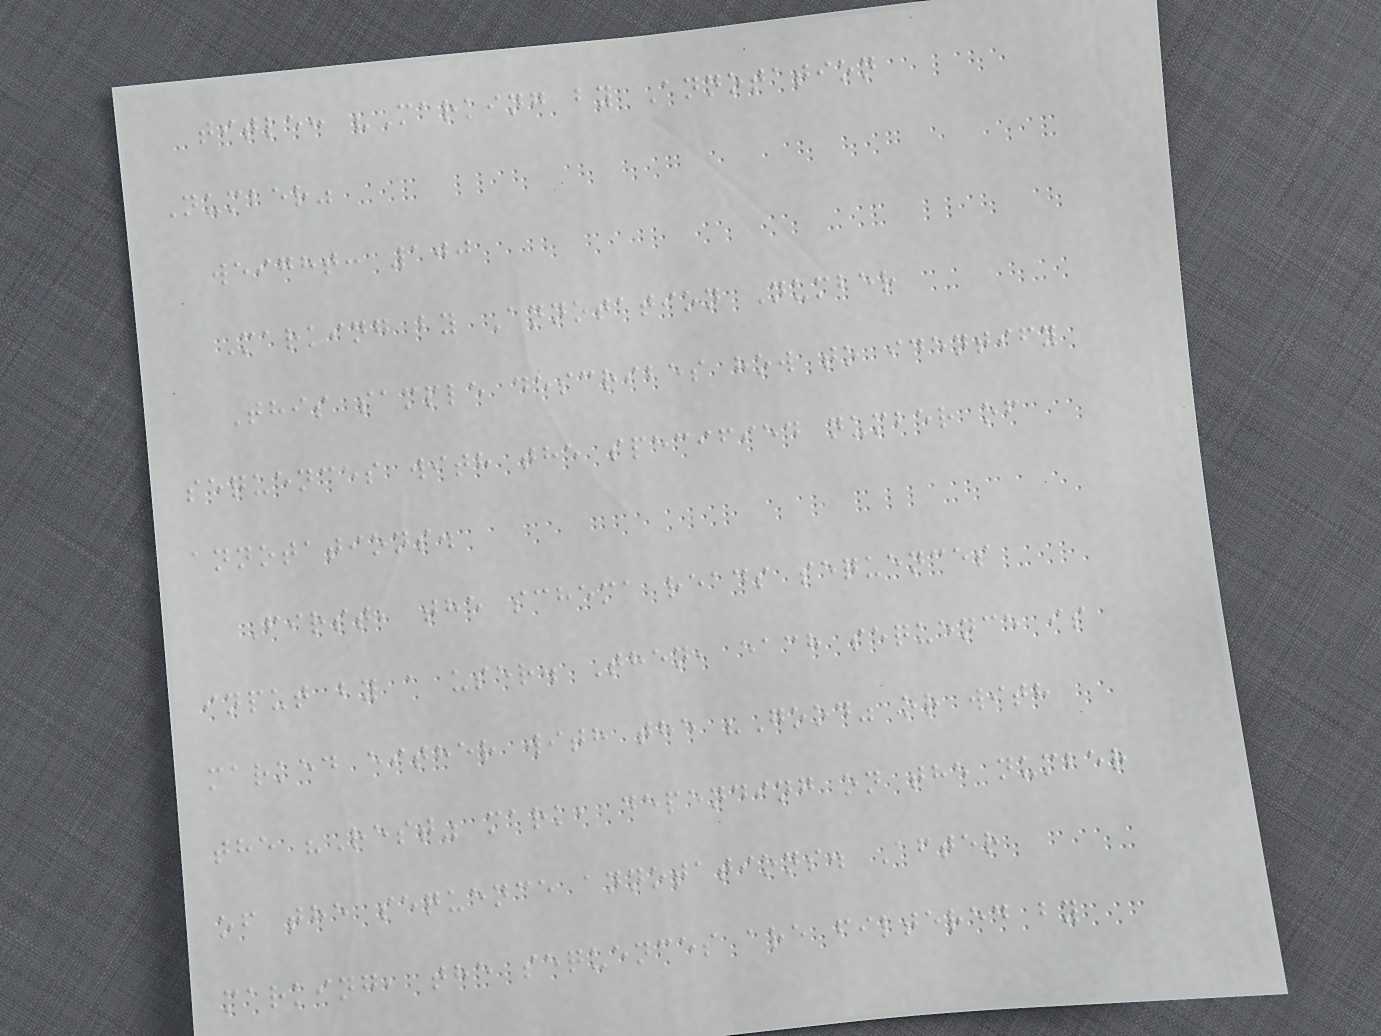title: "Marking by Annotation
Number"
weight: 100
Marking by Annotation Number
This sample describes how to identify
sequences with the specified number of
annotations.
First, the schema reads sequences
input by a user. Then, each sequence is
marked either with the "Good" or with
the "Rest" mark, depending on the number
of the sequence annotations. After
marking, the sequences are filtered by
